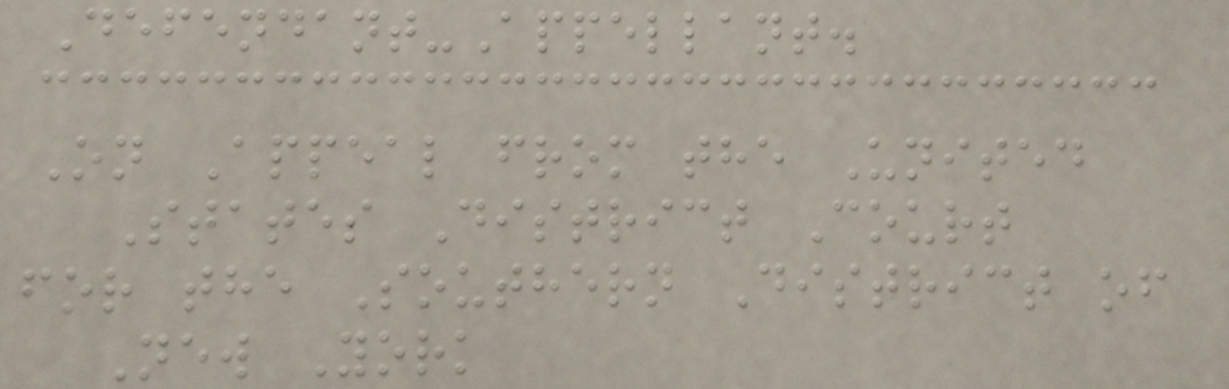Defendant-Appellant.
On Appeal from the United
States District Court
for the Southern District of
New York
